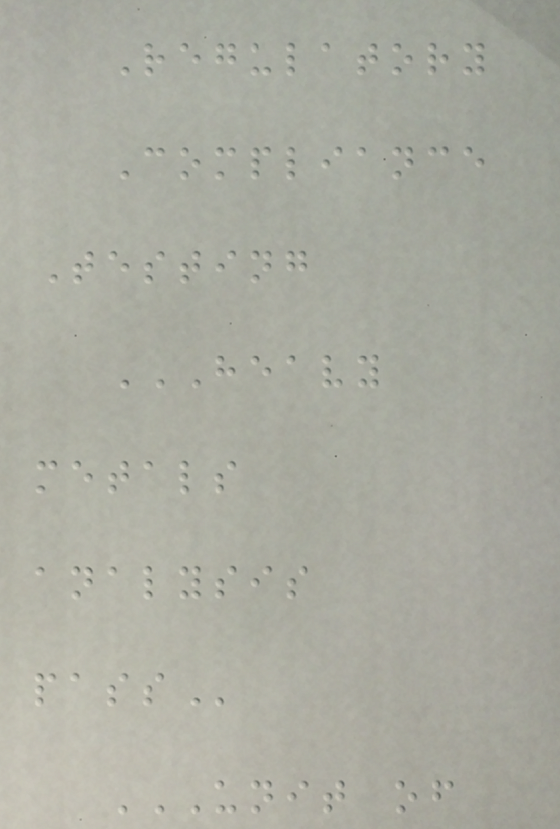Regulatory
Compliance
Testing
HEAVY
METALS
ANALYSIS
PASS
UNIT OF
